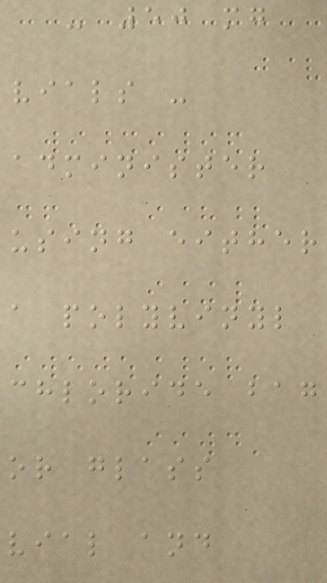- 50 mg
vials -
administer
using either
a polyvinyl
chloride bag
or glass
vial and
